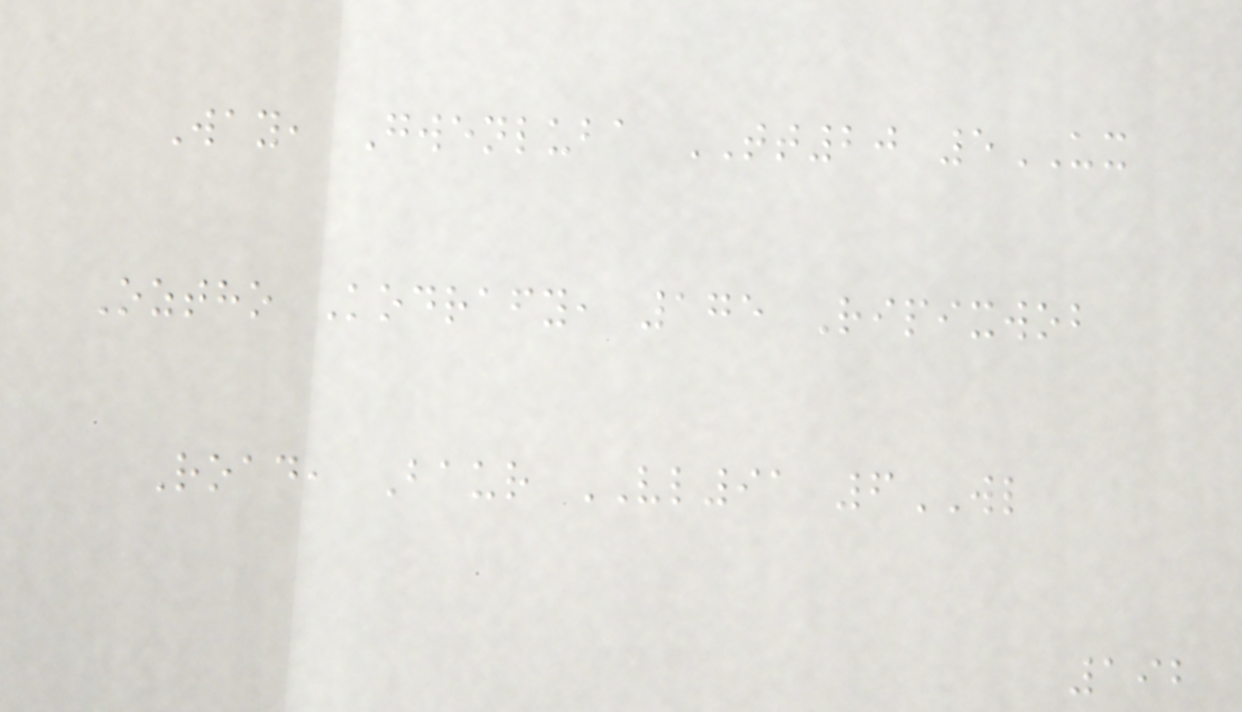Way, Gwenluba TT20 5UX
Oztho Kodrafy, 175 Ripixwob
Road, Baur VL91 6WL
192
